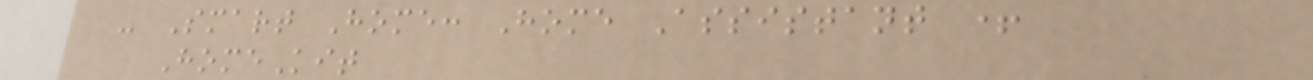- Smart Home: Home Assistant +
HomeKit
